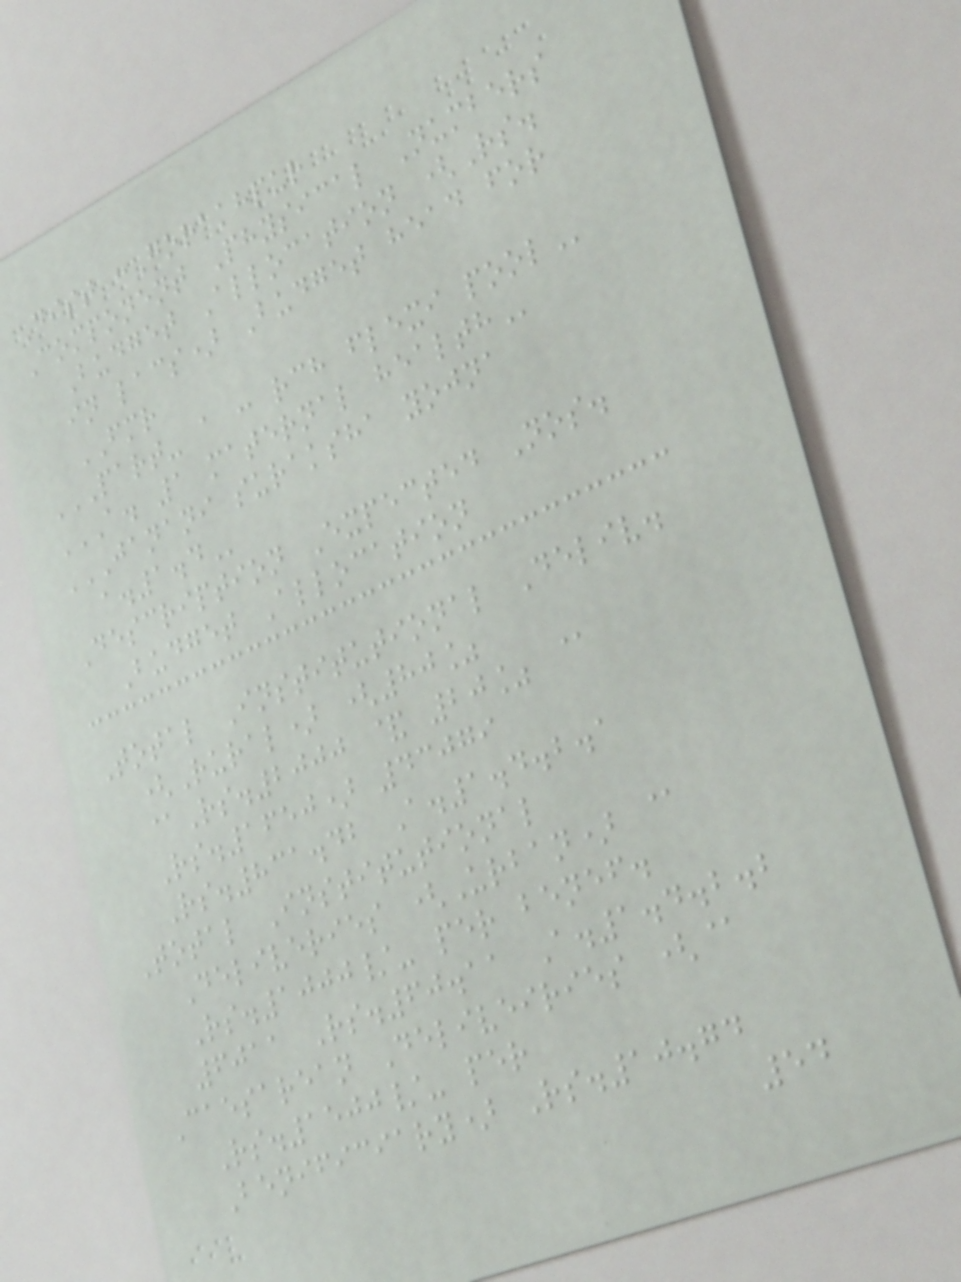Dist :Gorakhpur
Component Physical Numbers
Budget Allocation (Rs.
in lacs) Budget head for
FMR
PART- A : RCH FLEXI POOL
A. 1 MATERNAL HEALTH
JANANI SURAKSHA YOJNA
A.1.4
Description Expected Nos.
Budget Allocation
Total Institutional Deliv.
(Rural) (80%
@Rs.2000 & 20% @
Rs.1650) 43079
Rs.831.42 A.1.4.2.1
Total Institutional
Deliveries (Urban) @
Rs.1000/- per benef.
6011 Rs.60.11 A.1.4.2.2
Caesarean Deliveiries (@
Rs.1500/- per
Benificiary) Rs.10.74
54
